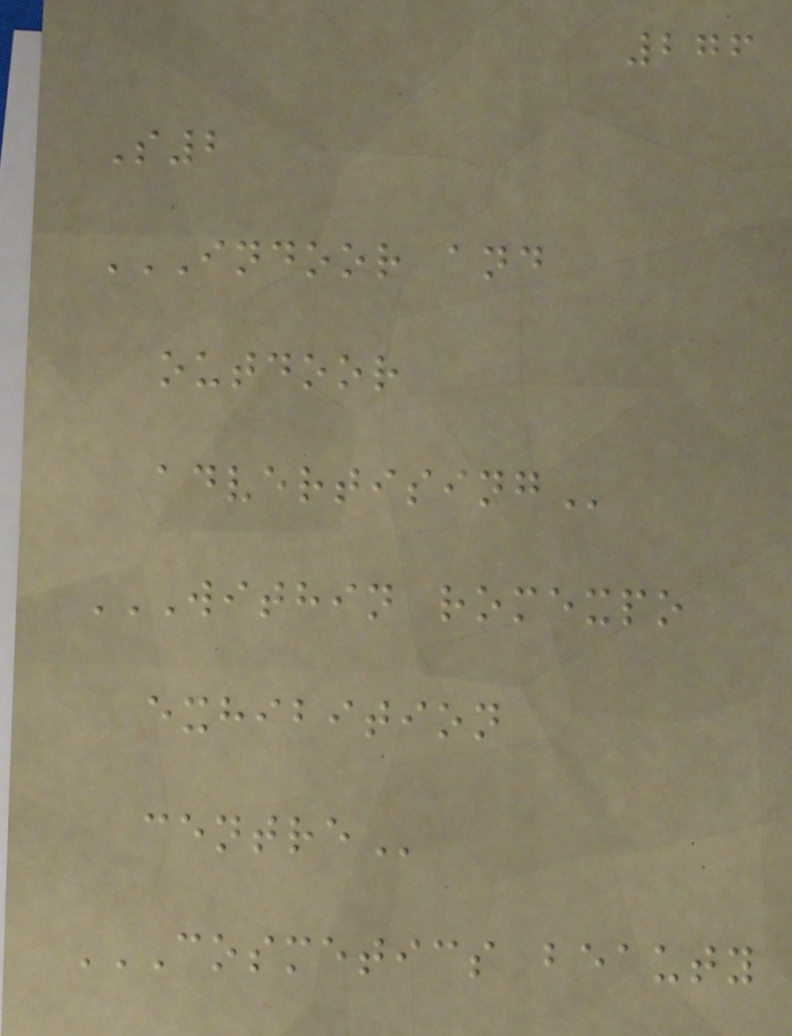276
S2
INDOOR AND
OUTDOOR
ADVERTISING
WITHIN ROMEXPO
EXHIBITION
CENTRE
COSMETICS BEAUTY
